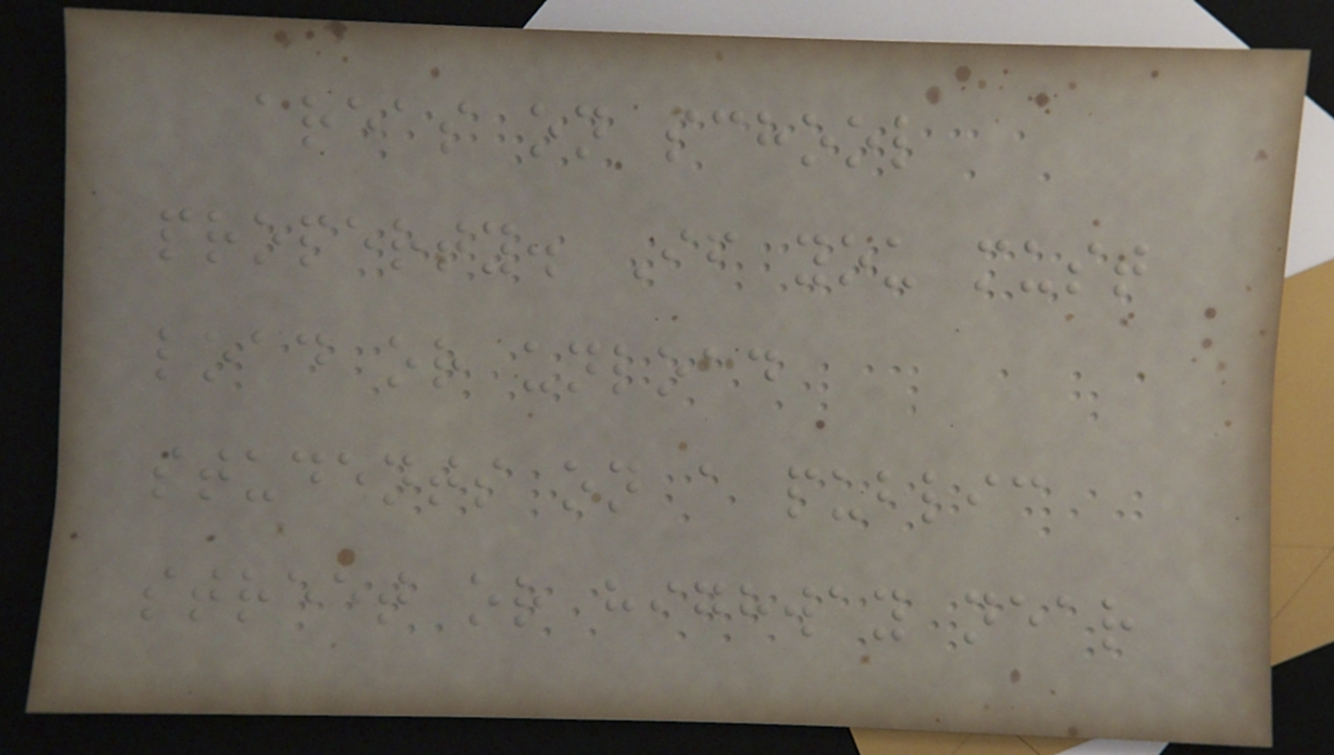areas on school
property. If you must
load or unload
students on a public
street or highway near
